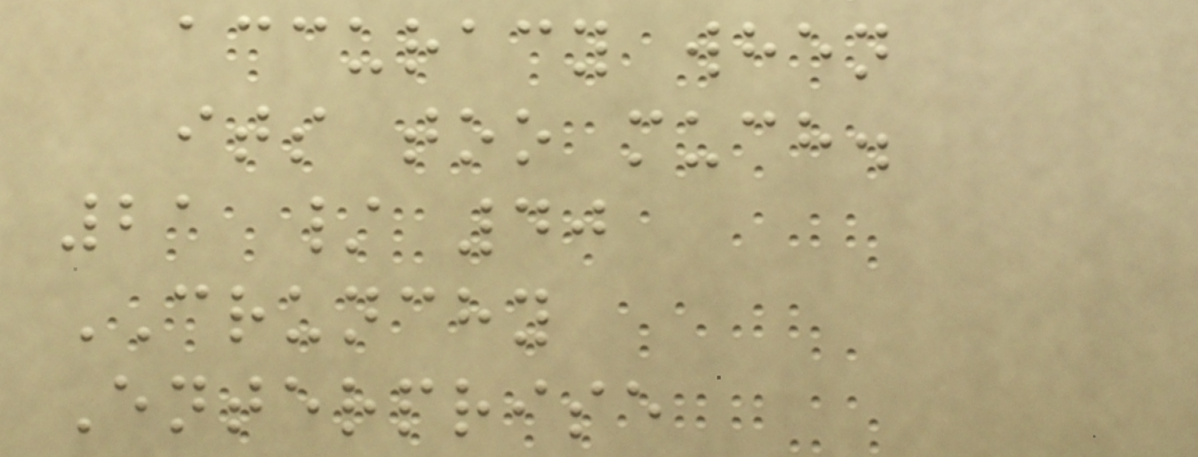accuracy when
its too much.
21 / 40
CRUNCHY
Enterprise
